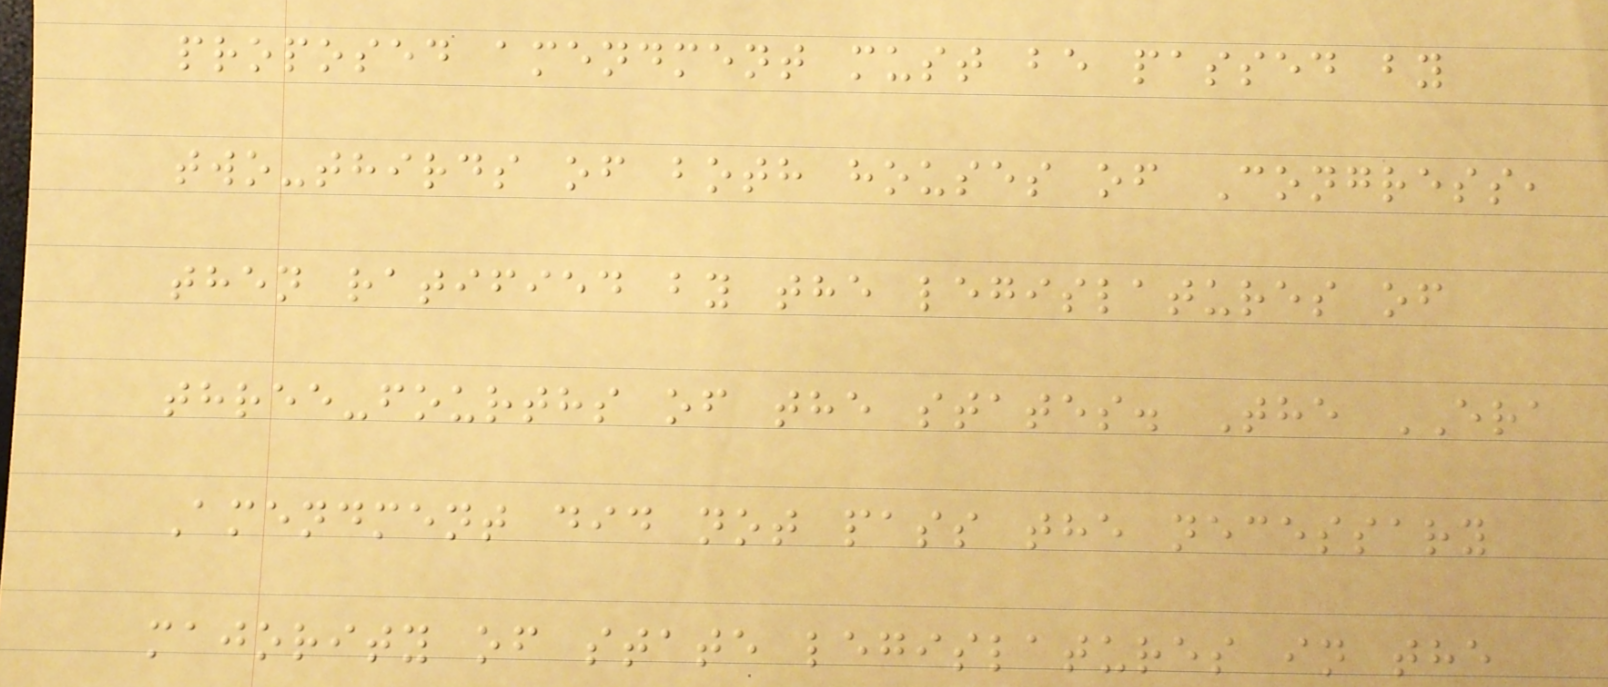proposed amendment must be passed by
two-thirds of both houses of Congress,
then ratified by the legislatures of
three-fourths of the states. The ERA
Amendment did not pass the necessary
majority of state legislatures in the
